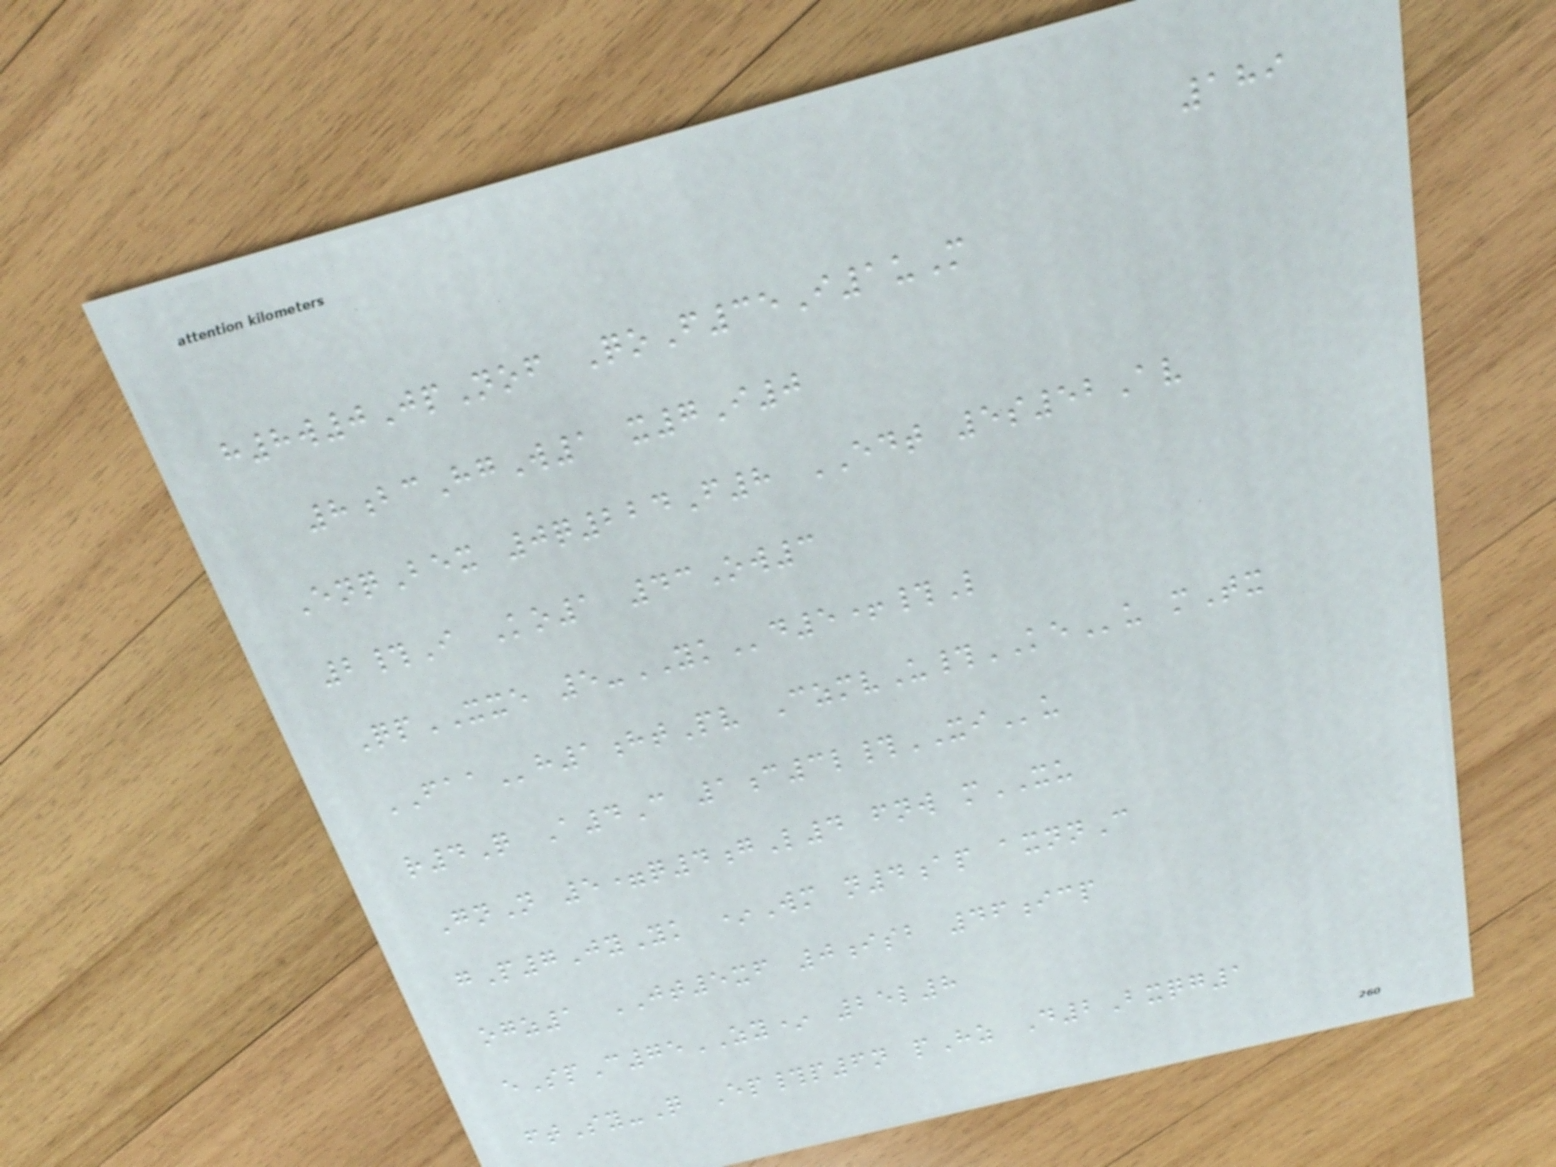189
h8w0JpNof QoF35I1uM
8bcHgW1 x7I0
EnqBex 0q224F8 EDT 5s52Av
2#I Ko1 43Ow3
QpXXE 5-YKd5+#L
FAAh1htPv CzmvU#KEu mTx
r4Q A4C 1c3l#XIu
GnN 5=q4gL4 fnw mXU
gP7JyYk *Wm n4ap axnnC
ogz1 JT5xf 0isb 46icp
eSpC75ZY* 25l8
ftSy-Q Ep#p6n pHz D2Bxqg1
